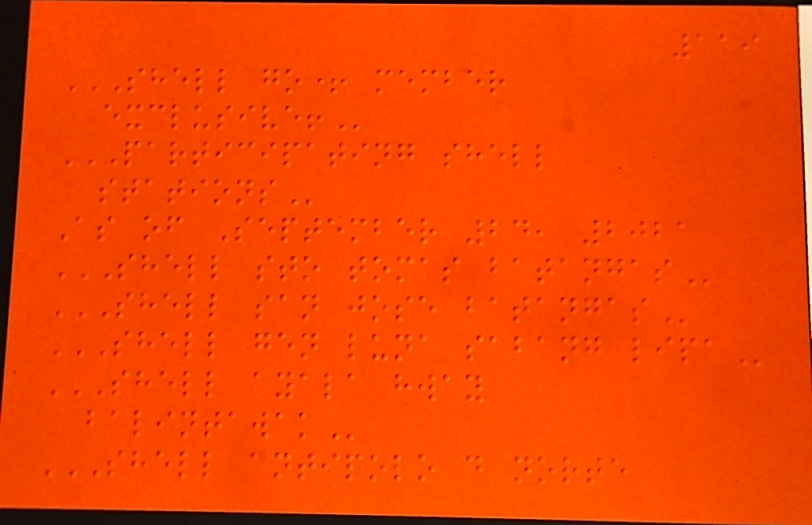119
SHELL GO+ MEMBER
EXCLUSIVE!
PARTICIPATING SHELL
STATIONS
As of September 24, 2021
SHELL STO TOMAS BATANGAS
SHELL SAN JOSE BATANGAS
SHELL GEN LUNA SABANG LIPA
SHELL AYALA HWAY
BALINTAWAK
SHELL ANTIPOLO D NORTE
